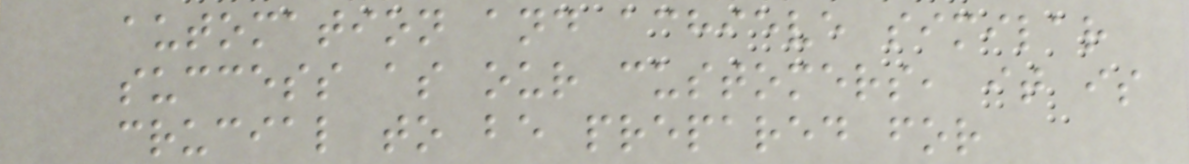automation and achieve similar
success as our customers, it is
crucial to be prepared for
